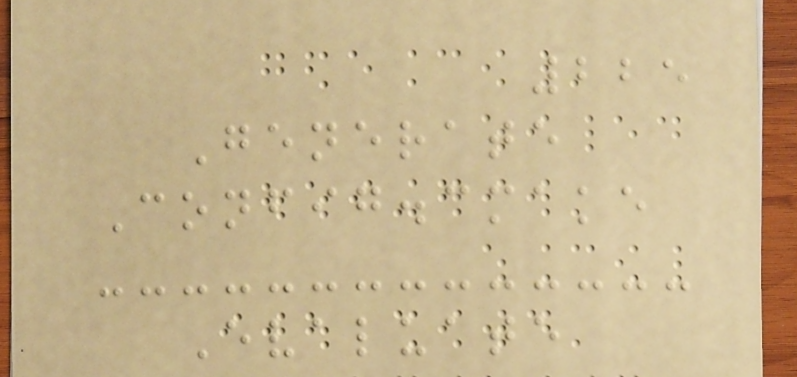225
Generate
Config.cmake
Evaluate
